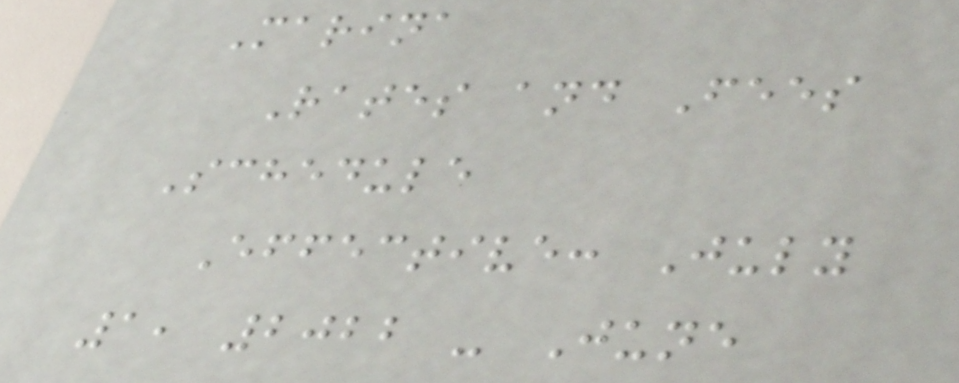Marina
Rates and Fees
Schedule
Effective: July
1, 2022 - June
